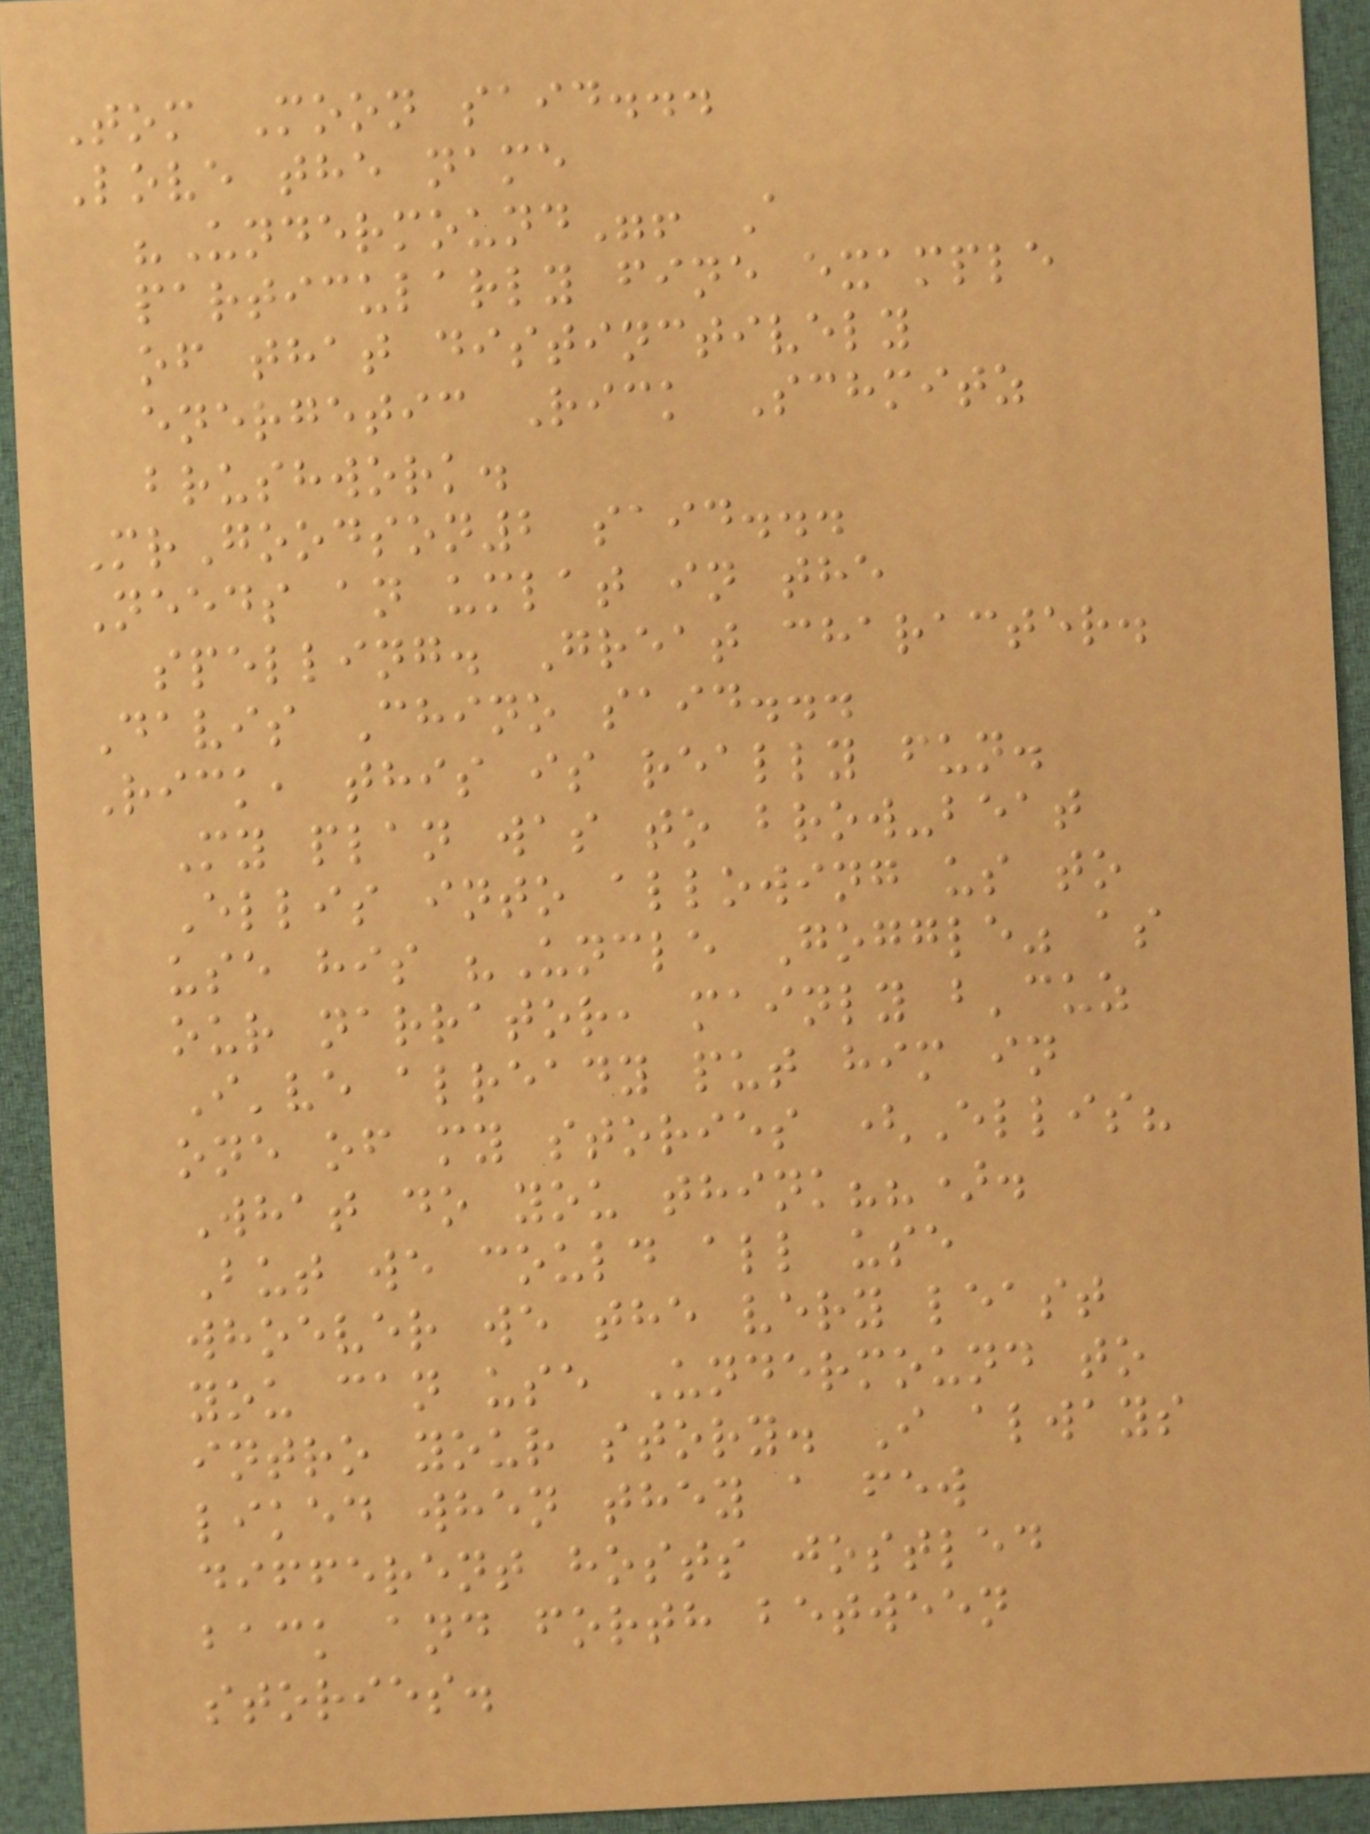Tom Moon said...
Love the name
"Undermound"! A
particularly fine example
of that distinctively
energetic Rick Schmitz
brushwork.
MrGoodson2 said...
Needs an umlat in the
spelling. Great character.
Davis Chino said...
Rick, this is really fun.
My plan was to brow-beat
Ellis into allowing us to
use his "Uncle Goggle" as
our narrator, mainly b'cuz
I've already put him in
one of my stories (Ellis?
What do you think??).
But we could all use
whoever we the very least
you can use Undermound to
intro your story. I always
liked when they a few
different hosts jostled
back and forth between
stories.
